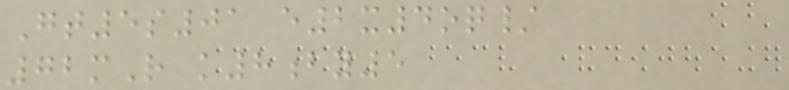Gt5s01 e2x4oq/
72mR k8by5
